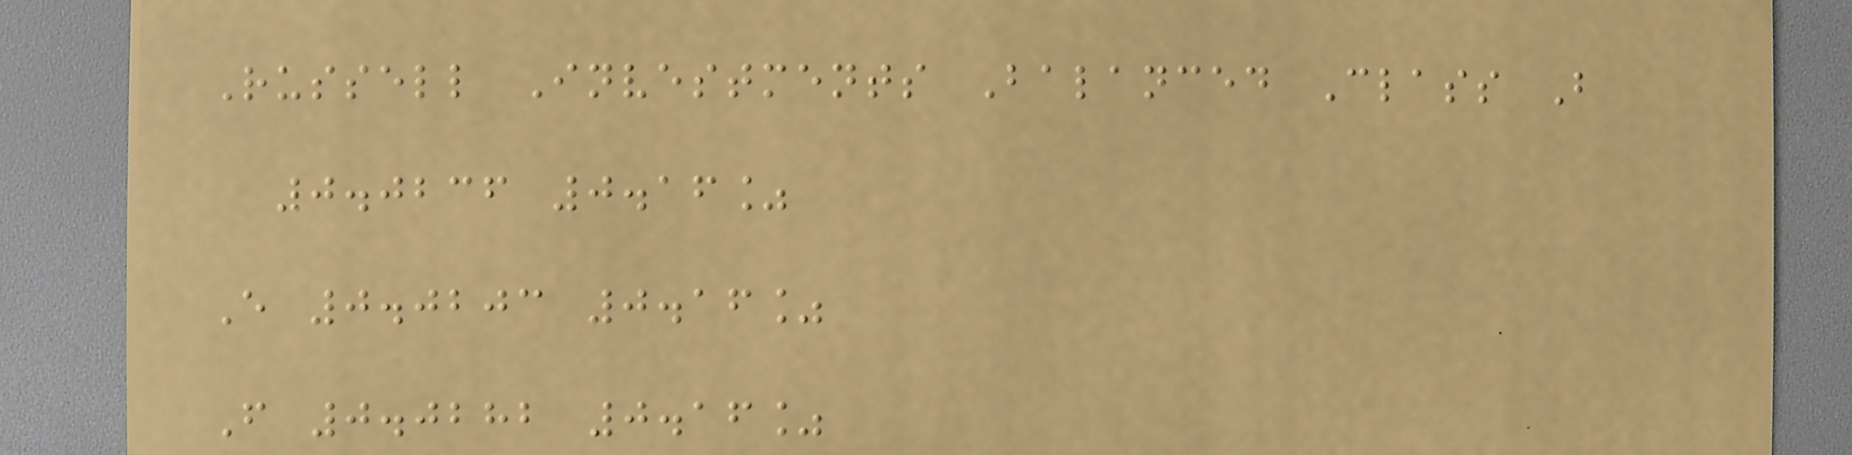Russell Investments Balanced Class B
0.0236 0.16%
E 0.0203 0.16%
F 0.0282 0.16%
